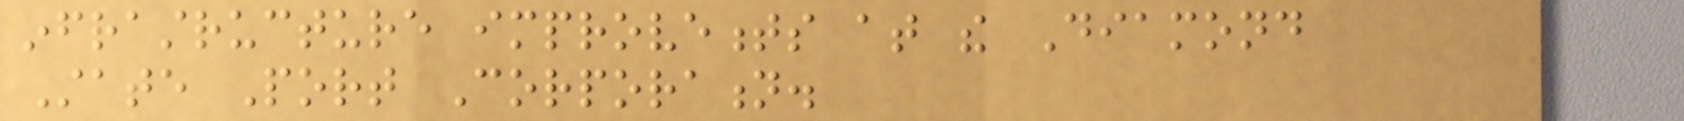infrastructure improvements at the Diamond
State Port Corporation.
